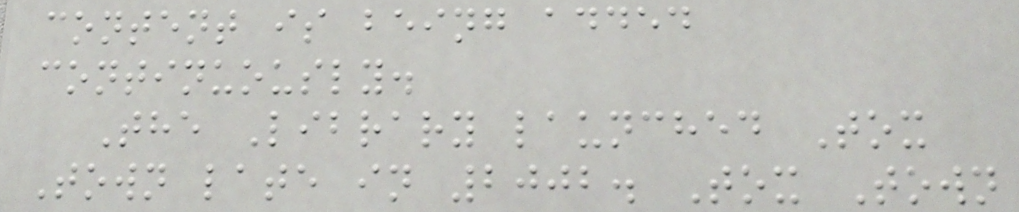content is being added
continuously.
The Library launched Tox
Town late in 2002. Tox Town
